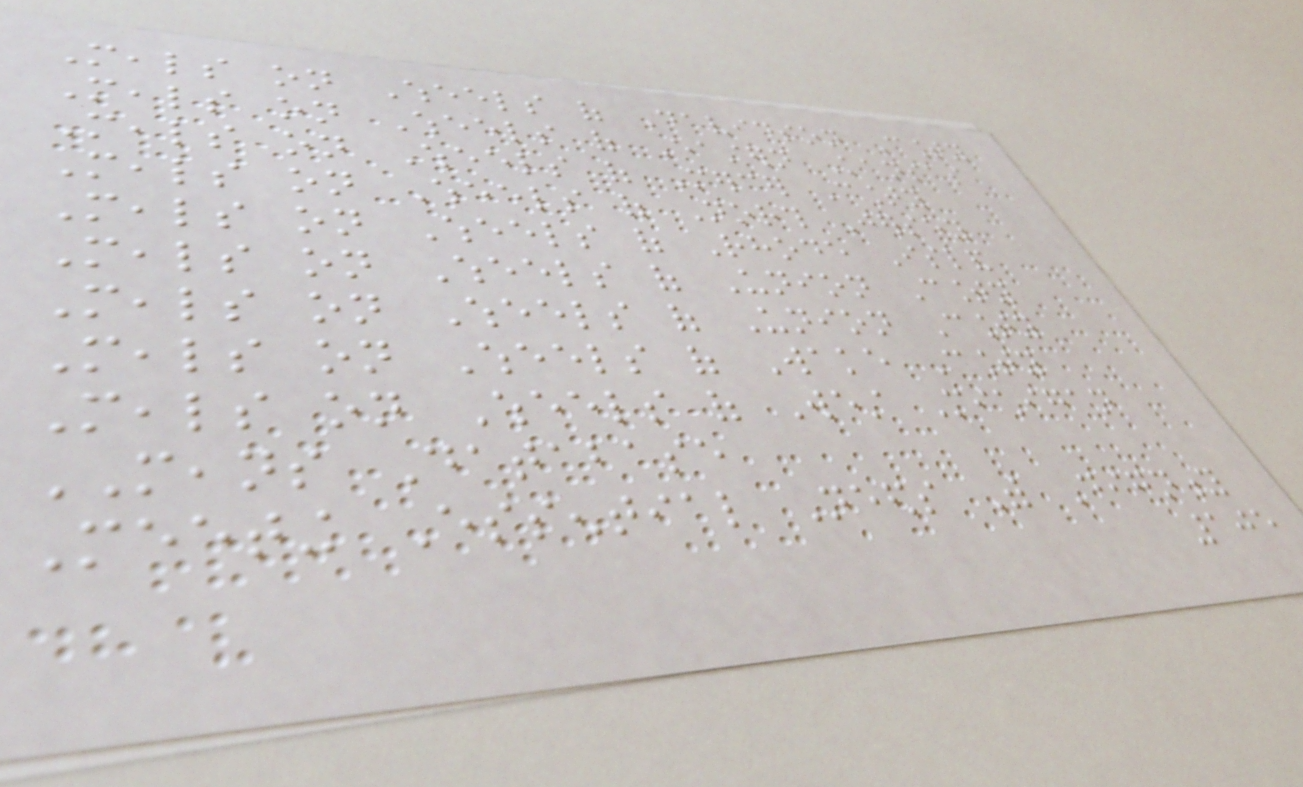Meals on Wheels of Davidson County
Meals on Wheels of Eastern Kansas
Meals on Wheels of Mercer County
Meals on Wheels of North Jersey
Meals on Wheels of Rhode Island
Meals on Wheels of Union County
Meals on Wheels of Union County
Meals on Wheels of Wake County
Meals on Wheels of West Michigan
MEANS Database
Meeting Essential Needs With Dignity
105
